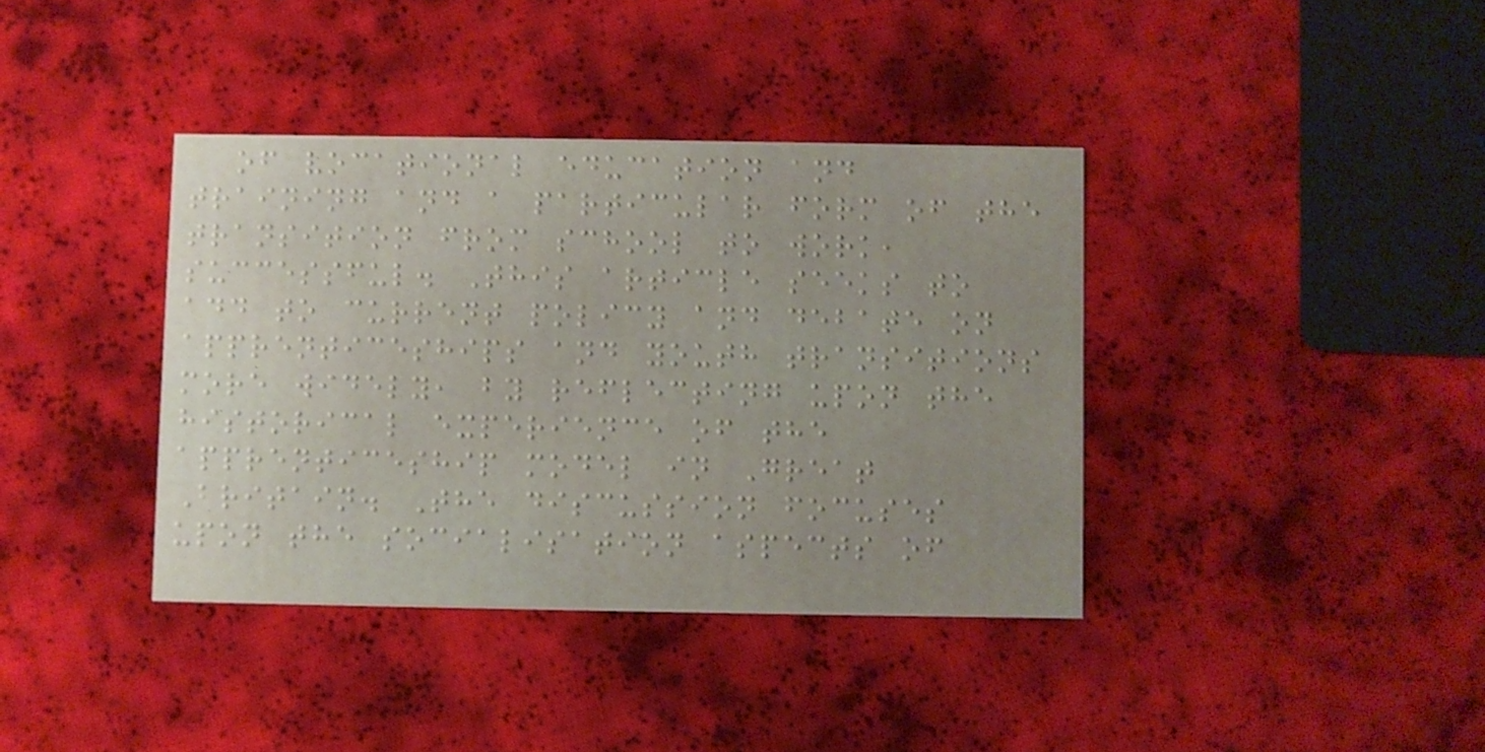of vocational education and
training and a particular form of the
transition from school to work,
successful. This article seeks to
add to current policy and debate on
apprenticeships and youth transitions
more widely, by reflecting upon the
historical experience of the
apprenticeship model in Great
Britain. The discussion focuses
upon the socialisation aspects of
